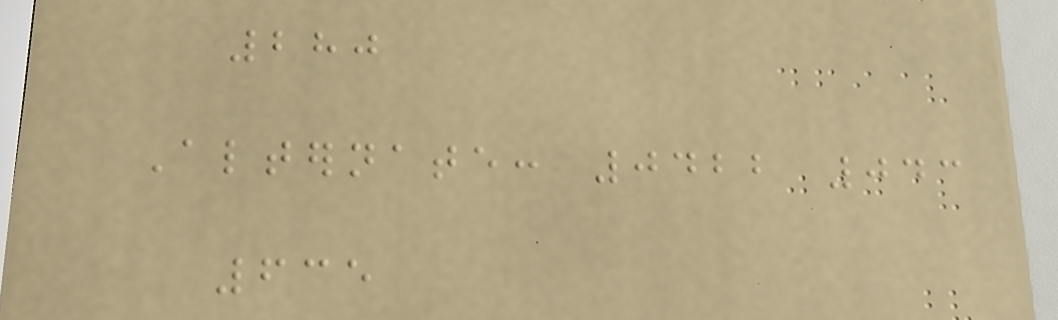280
Alternate: 0422 043
635
